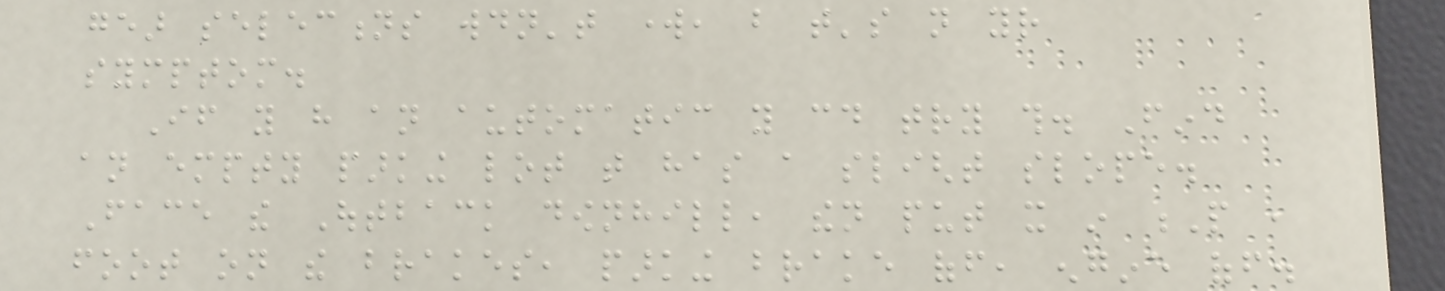gear selections wouldn't work, but that's not your
symptom.
If you have an automatic you could try this. Find
an empty parking lot that has a slight slope.
Face the Outback downhill, then put it in P ,
foot on the brakes, parking brake off, engine off.
